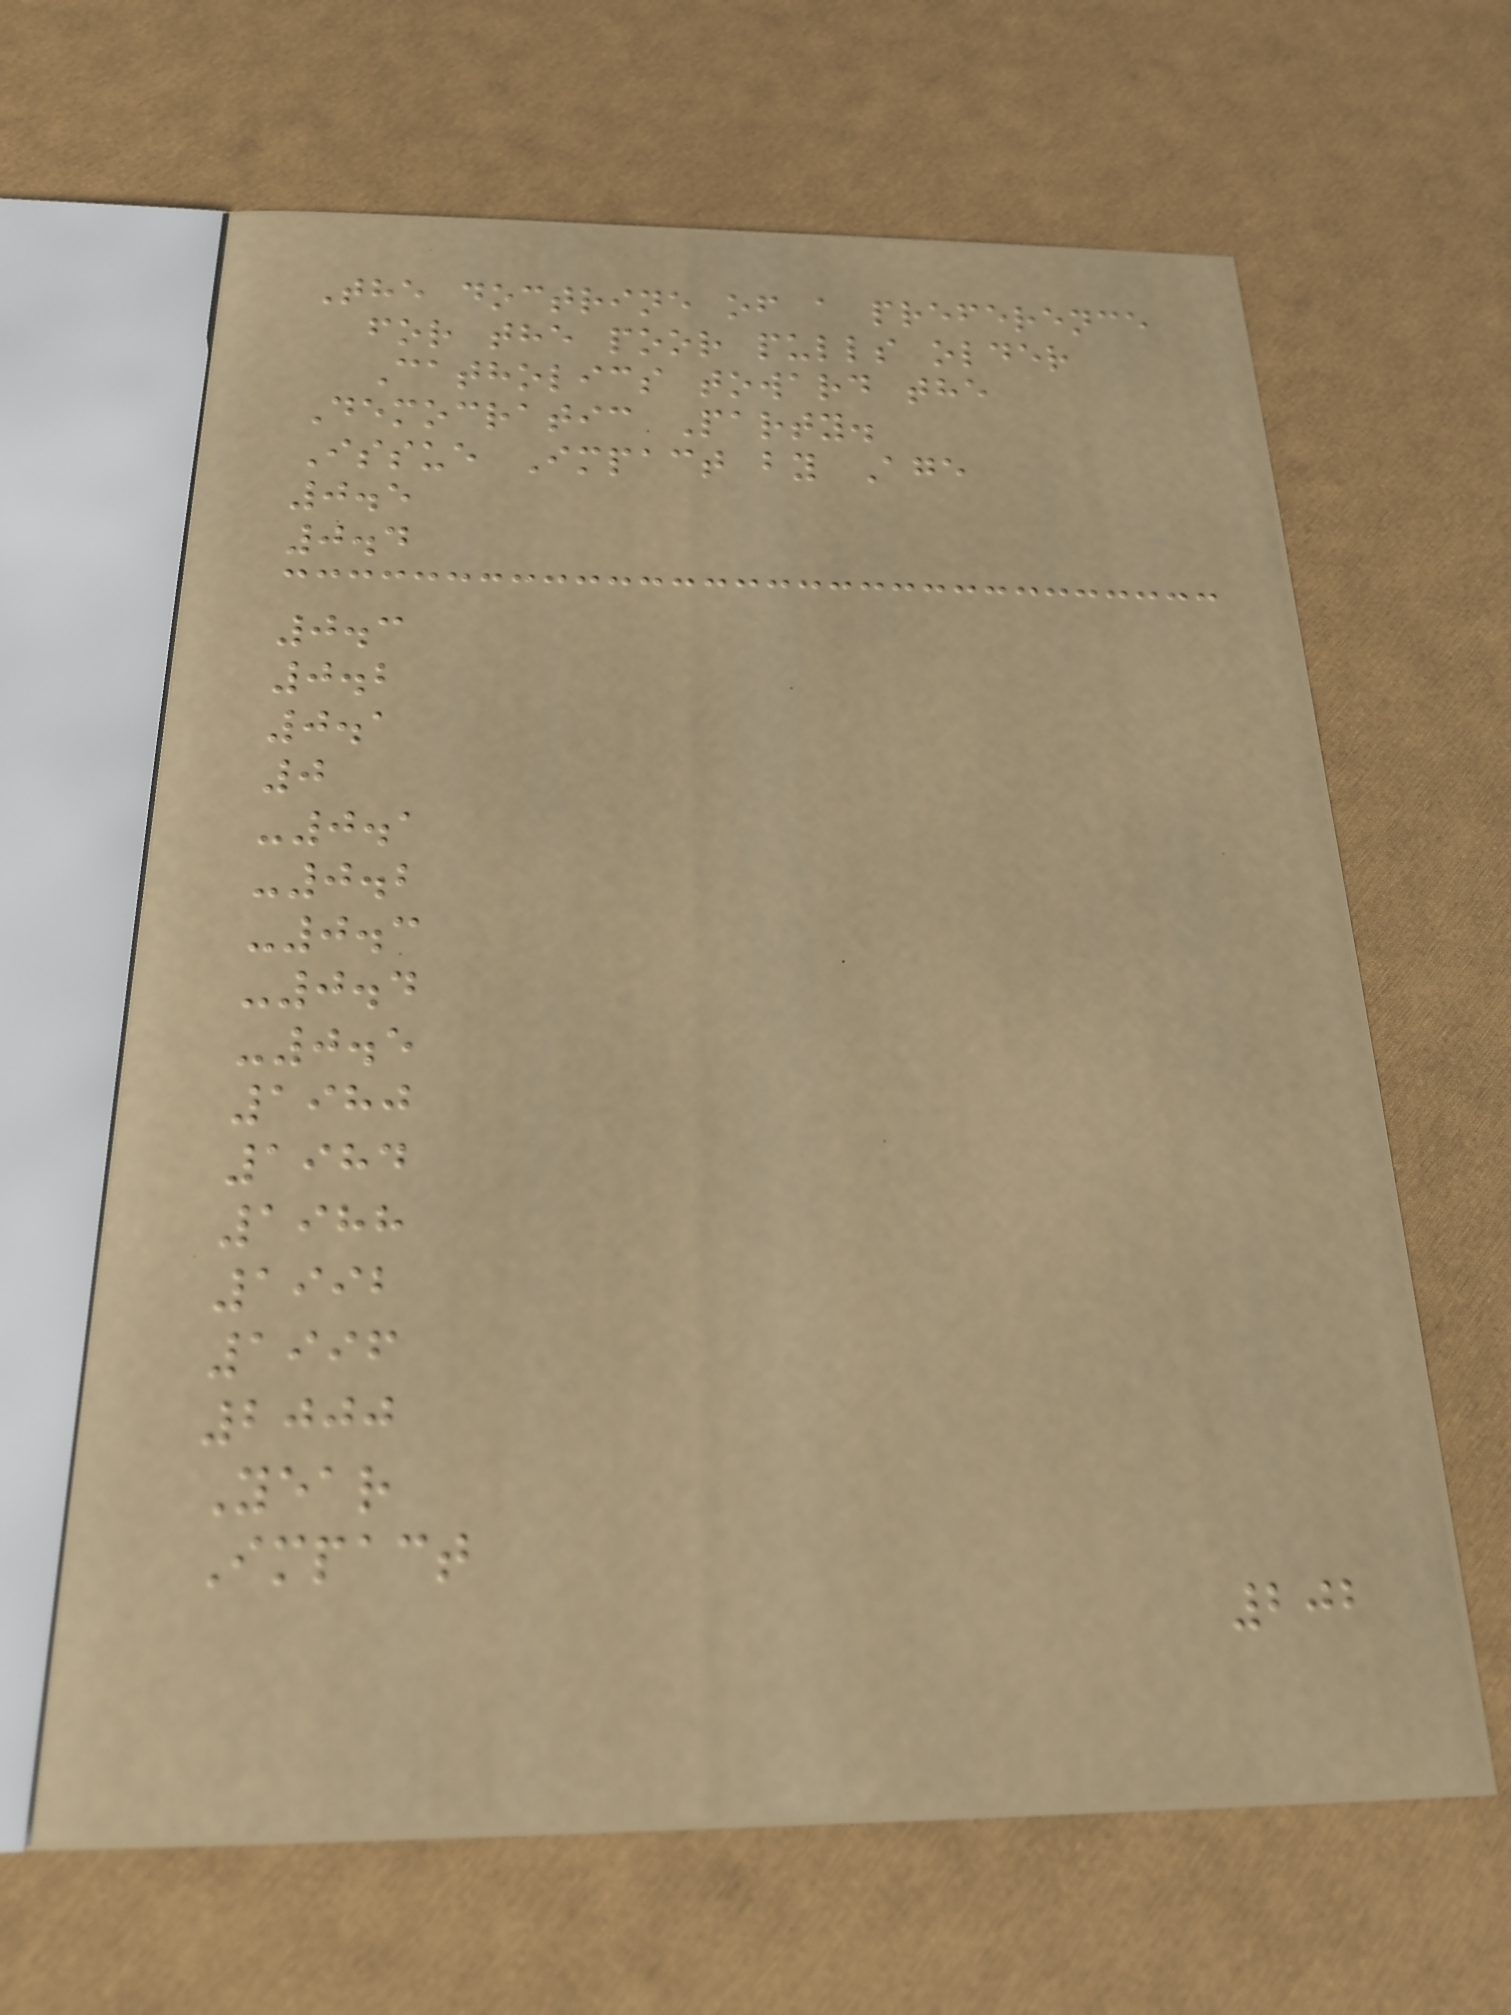The doctrine of a preference
for the poor pulls older
Catholics toward the
Democratic Party.
Issue Impact by Age
0.5
0.4
0.3
0.2
0.1
0
-0.1
-0.2
-0.3
-0.4
-0.5
1980
1984
1988
1992
1996
2000
Year
Impact
202
